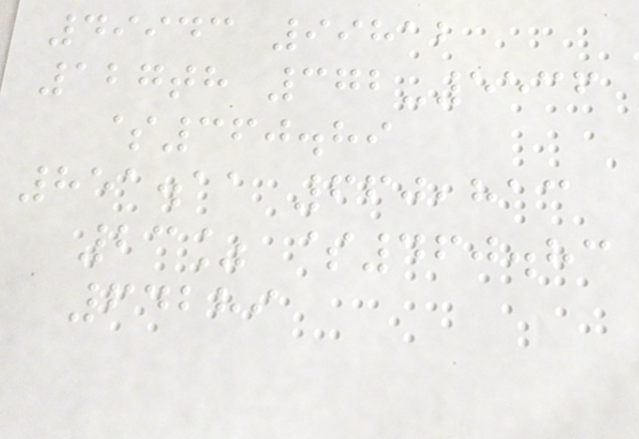49943 99812
127th 372-5536
$360.89
851.11 660,813
23% $460.83
64289
